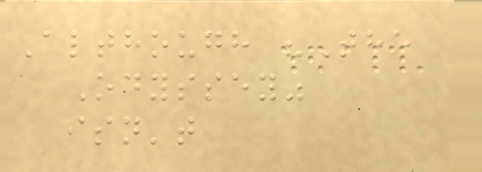Although "The
Odyssey"
isn't
